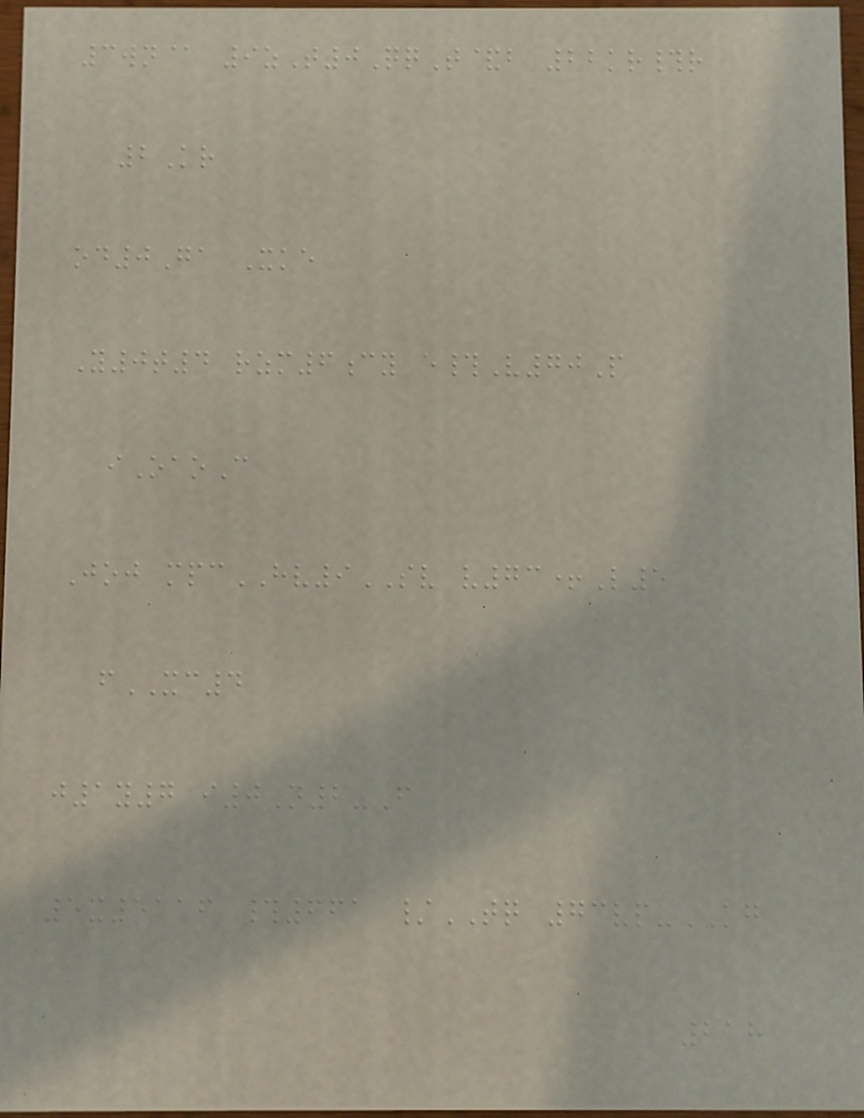3wn@ 9zT0QqT&b 22kr#r
2Kr
od0Ga Xke
Y0t4 rzm6cy e#V70P
iOaoC
Joj mpcHV9SV v73+L5
fXC4
j1y7 i0N2-F
5x5116 #661 /TQ 73vp-KG
218
